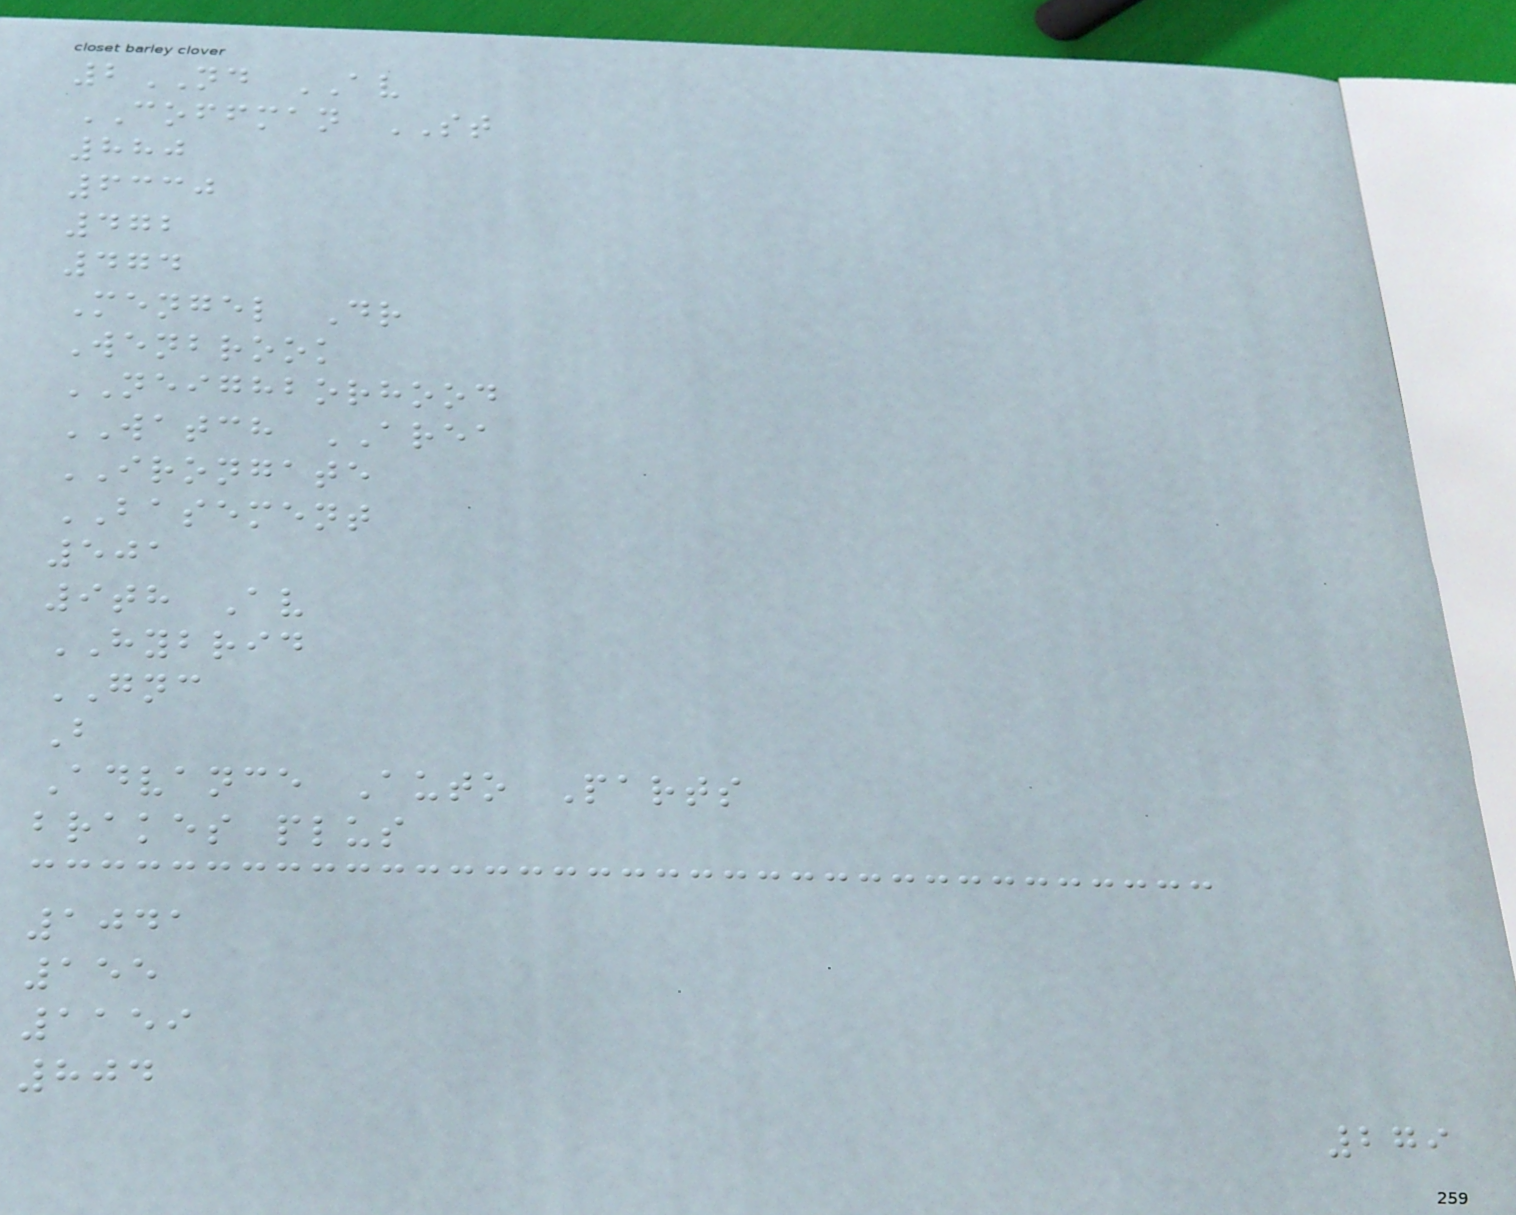2ND AV
COFFMAN ST
880
6330
472
474
Mengel Dr
Wenbrook
NEIGHBORHOOD
WATCH AREA
IRONGATE
BASEMENT
501
9th Av
HYBRID
GNC
B
Advance Auto Parts
brakes plus
1041
155
1159
804
279
